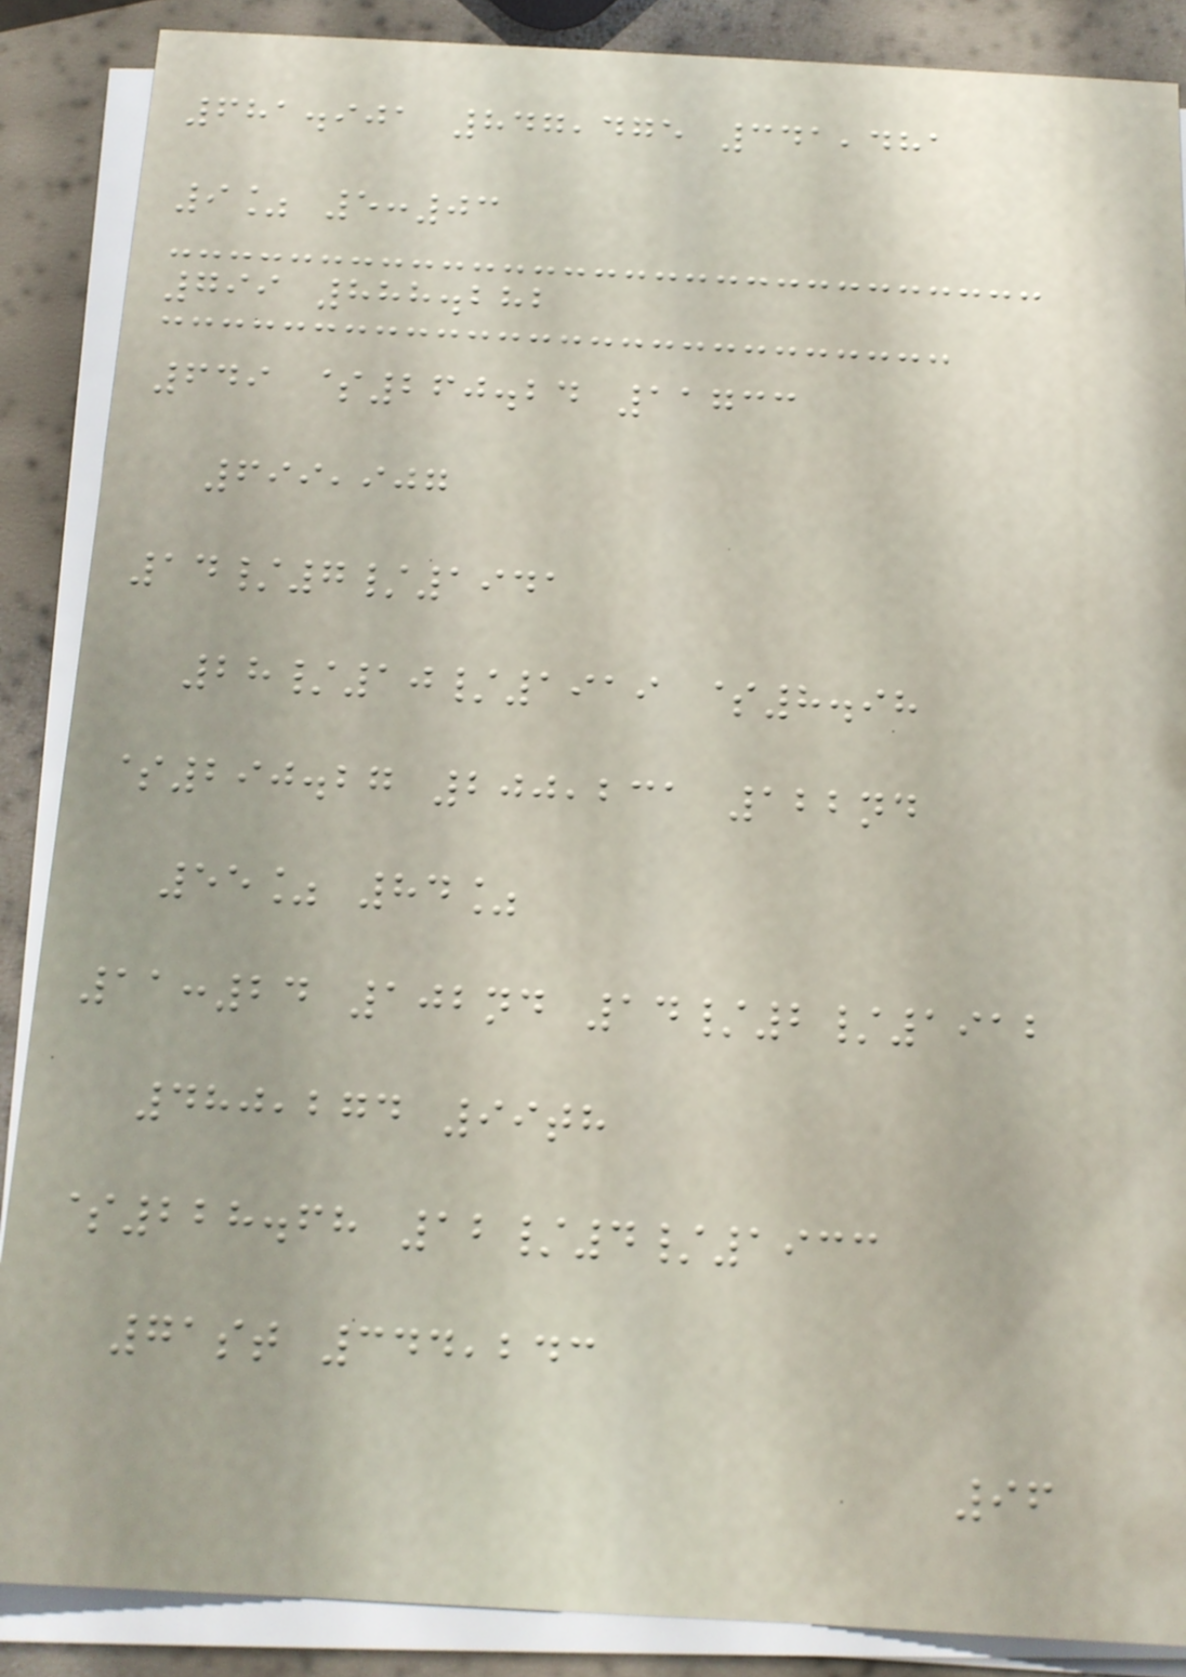681.901 847,475 341,481
9% 5:03
799 888.282
649 $260.24 11733
699,907
14/7/1941
28/10/1919 $8.98
$290.27 200,231 122nd
55% 84%
11:24 102nd 14/2/1912
480,274 99th
$228.68 12/4/1933
71st 344,243
96
